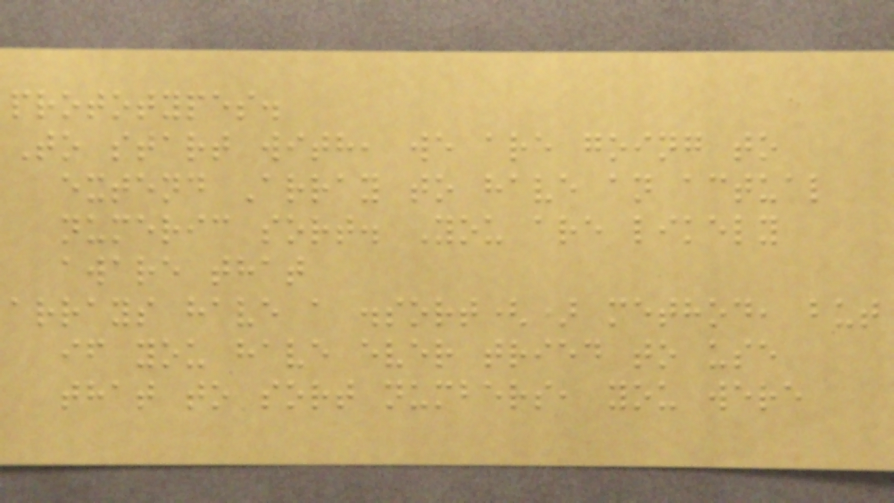prototypes.
To start with, we are going to
extend Array to have an actual
numeric sort. You are likely
aware that
arrays have a .sort() method, but
if you have ever tried to use
that to sort numbers, you were
